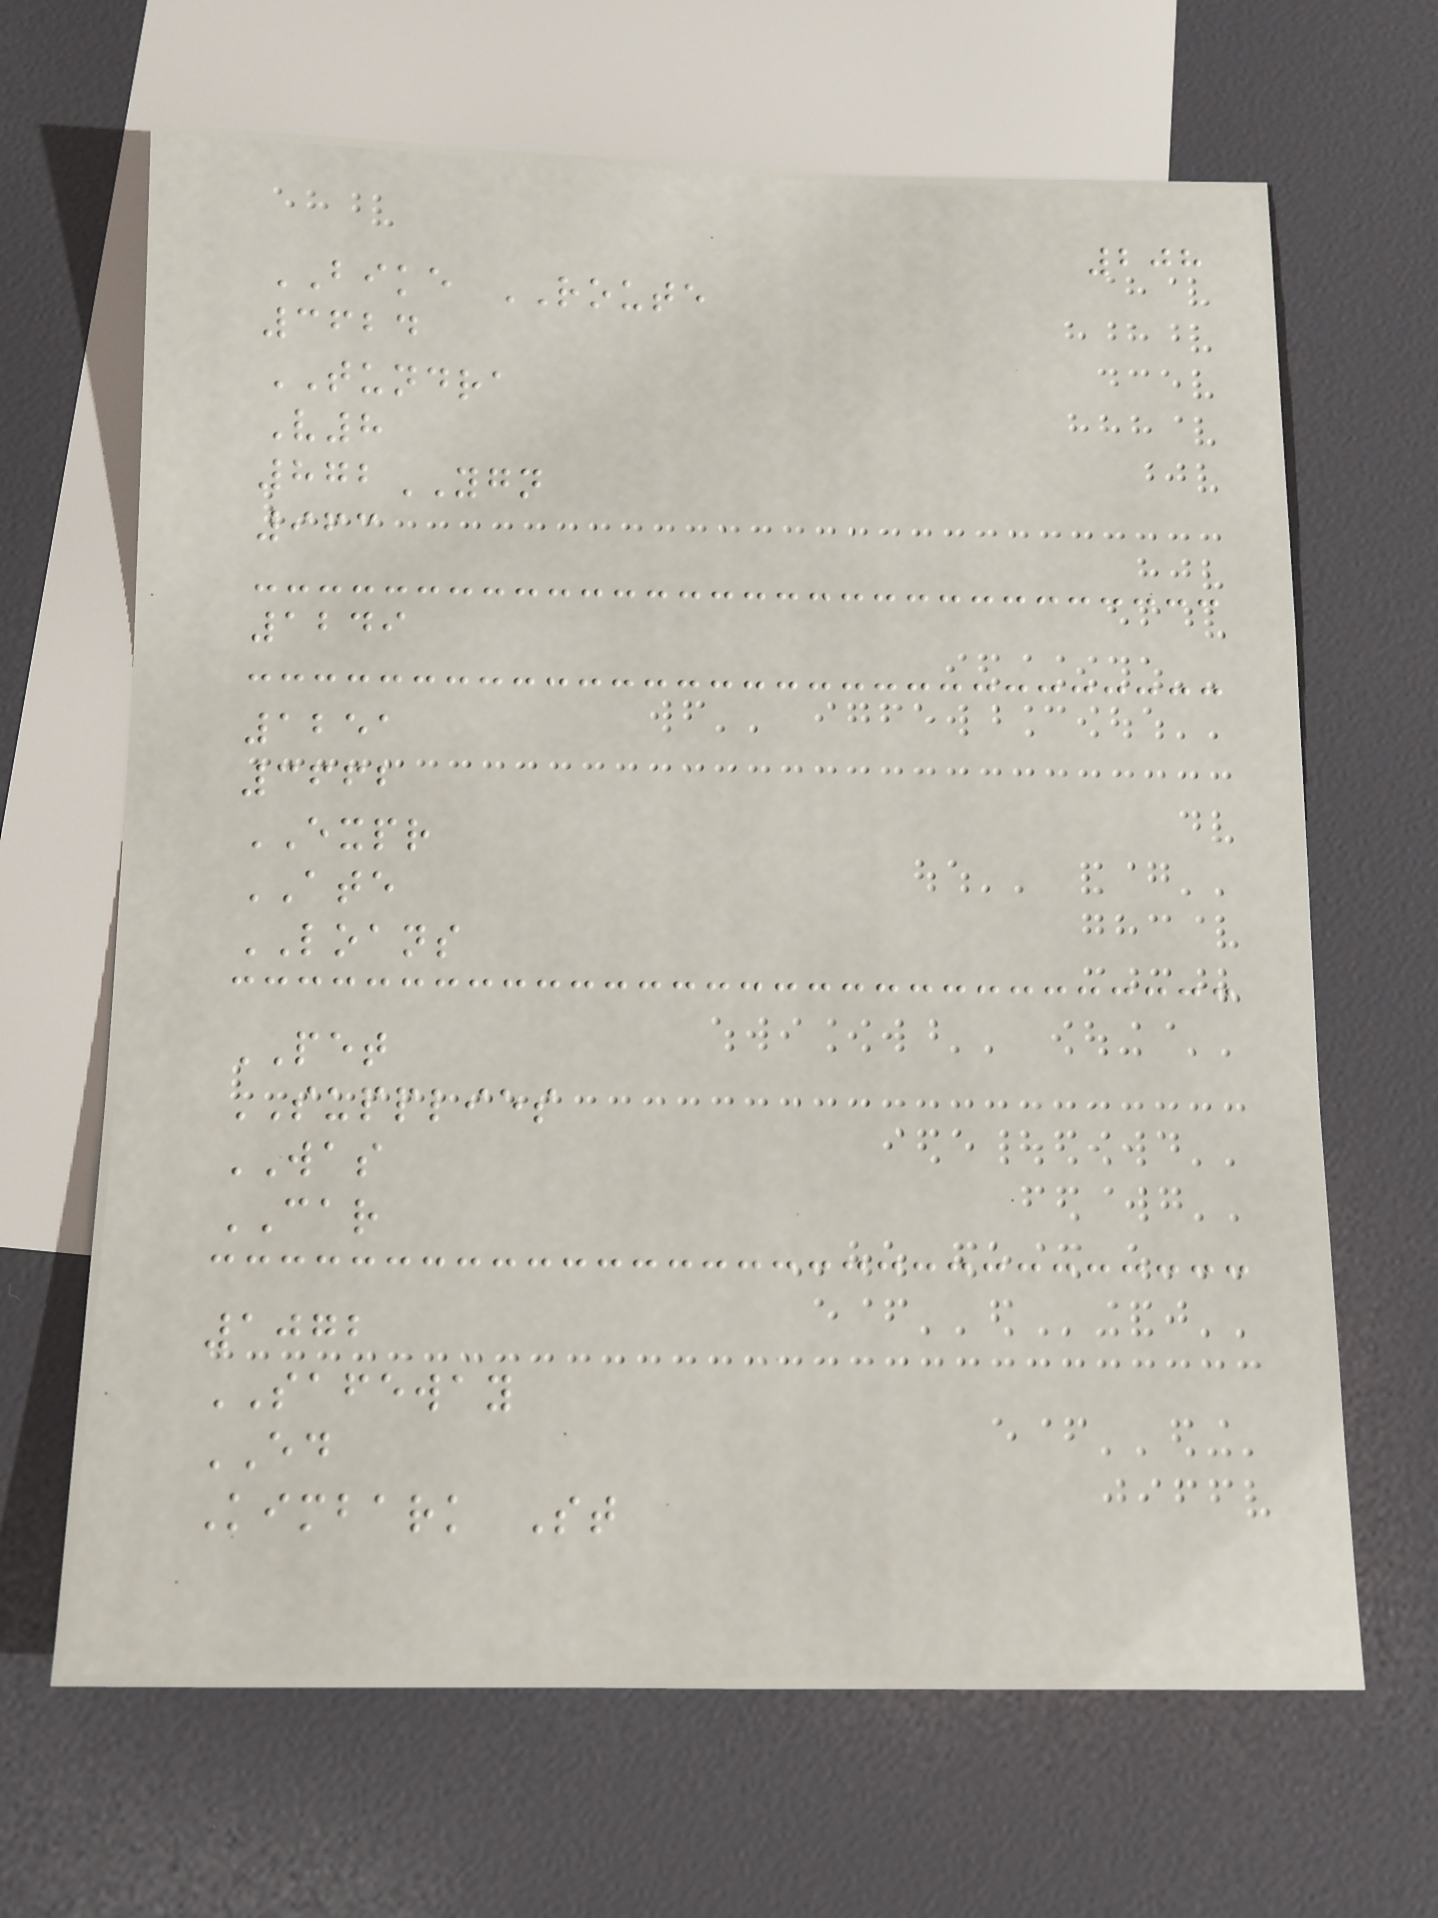208
BIKE ROUTE
3624
TUNDRA
V8
872YGN
963
1249
1251
3662
EXPR
ATE
LOANS
PET
SUPPLIES
WAS
CAR
1072
SAFEWAY
ED
Kimbark St
